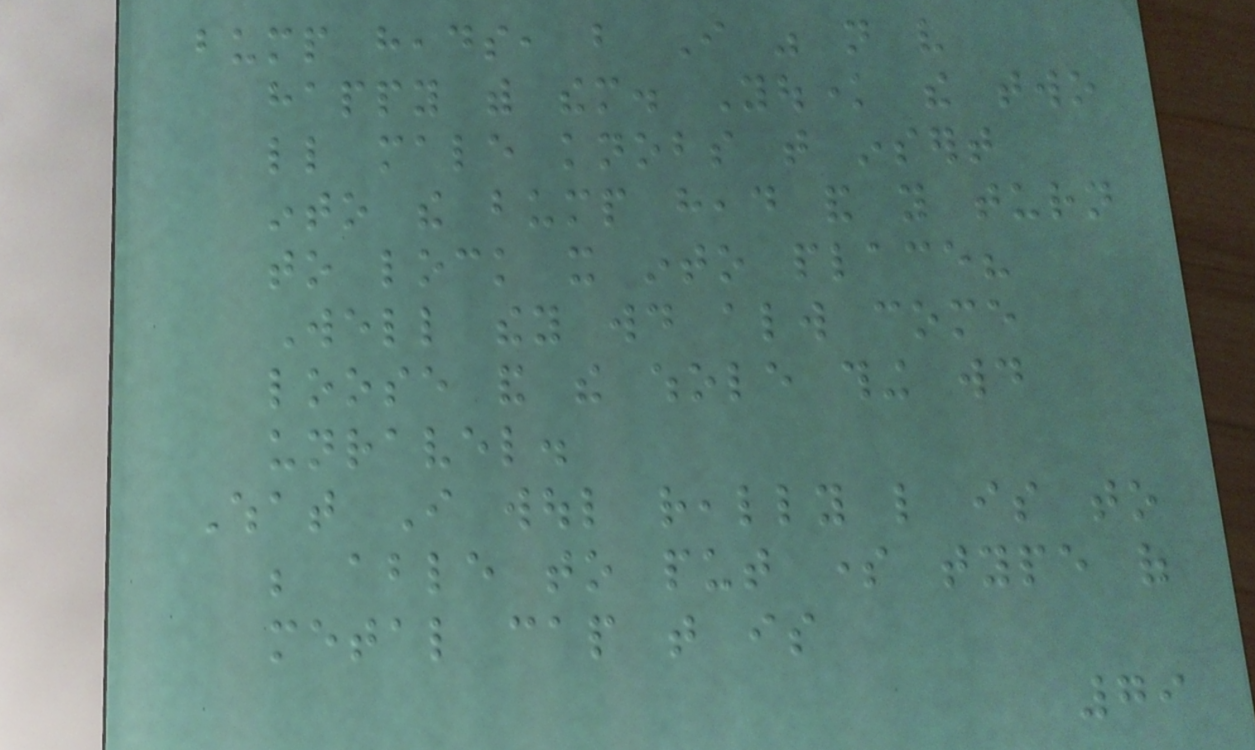bump heads, but I was not very
happy with them. Youknow the two
little male knobs that insert
into the bump head and you turn
to lock it into place?
Well they would always come
loose and the whole thing would
unravel.
What I woul really like is to
be able to put some type of
metal cap that is
79
